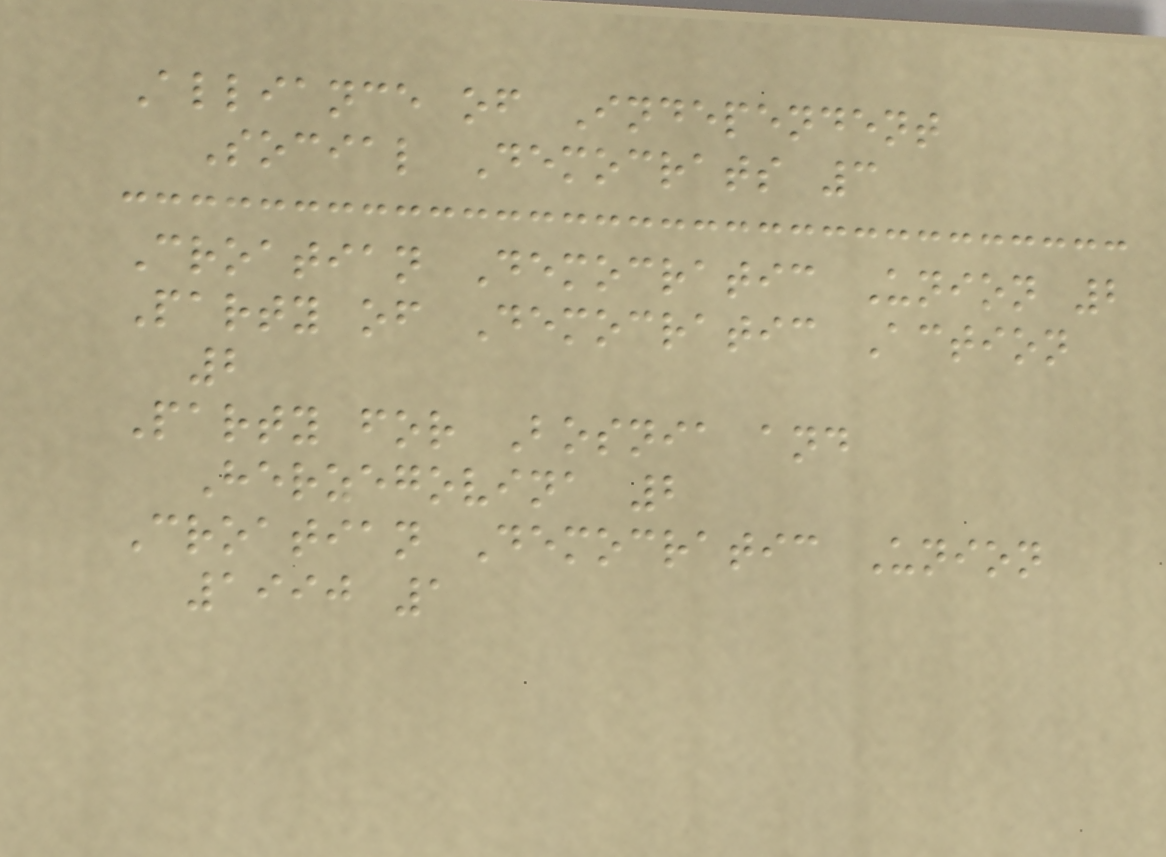Alliance of Independent
Social Democrats 3
Croatian Democratic Union 2
Party of Democratic Action
2
Party for Bosnia and
Herzegovina 2
Croatian Democratic Union
1990 1
